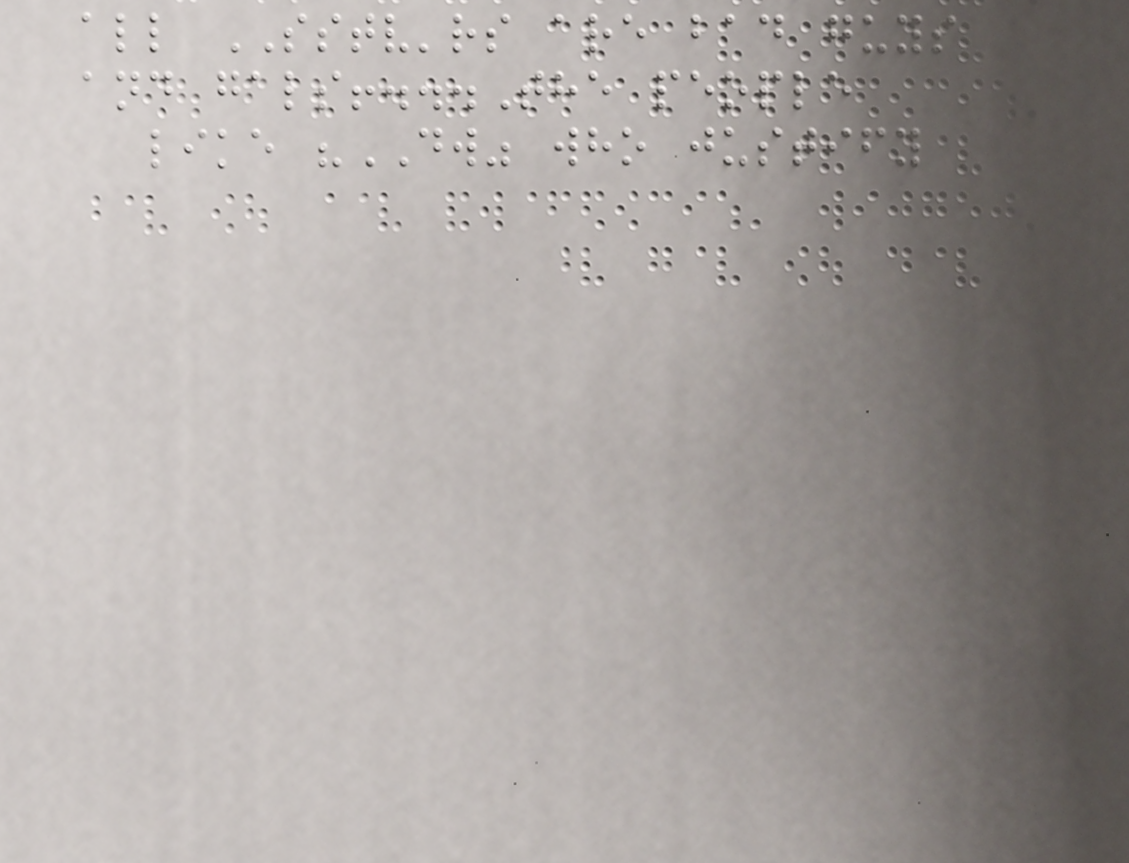all SSTV'rs are bad guys
and gals!...The people
like "DW" who justify
